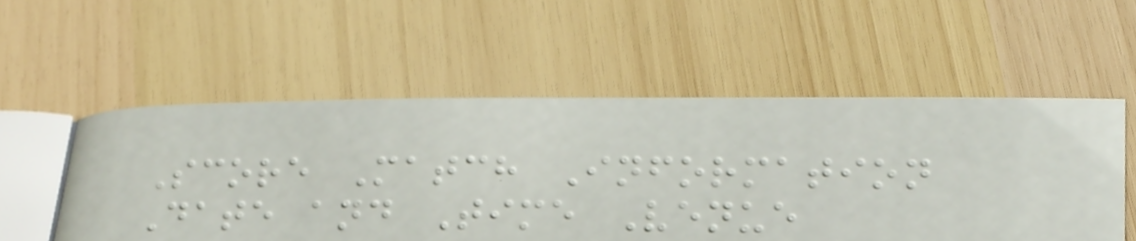Score Match Information
Date and Time Venue
